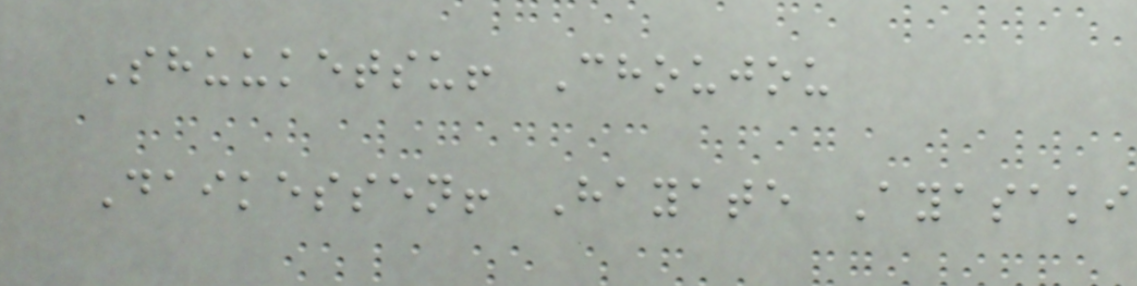Shuuketsu! Choujou
Daikessen! Hayate Ayasaki
